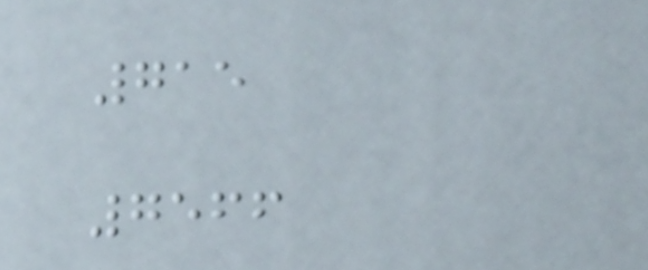715
7566
